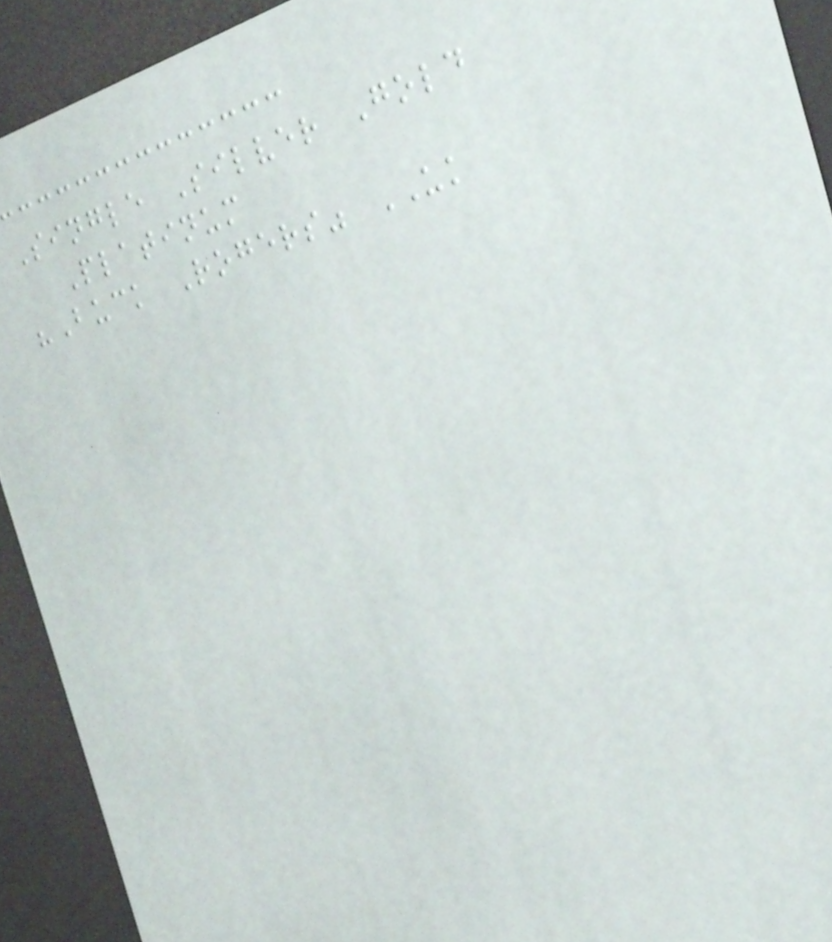Single Silver Gold
Platinum
"Buck Rogers" UK
